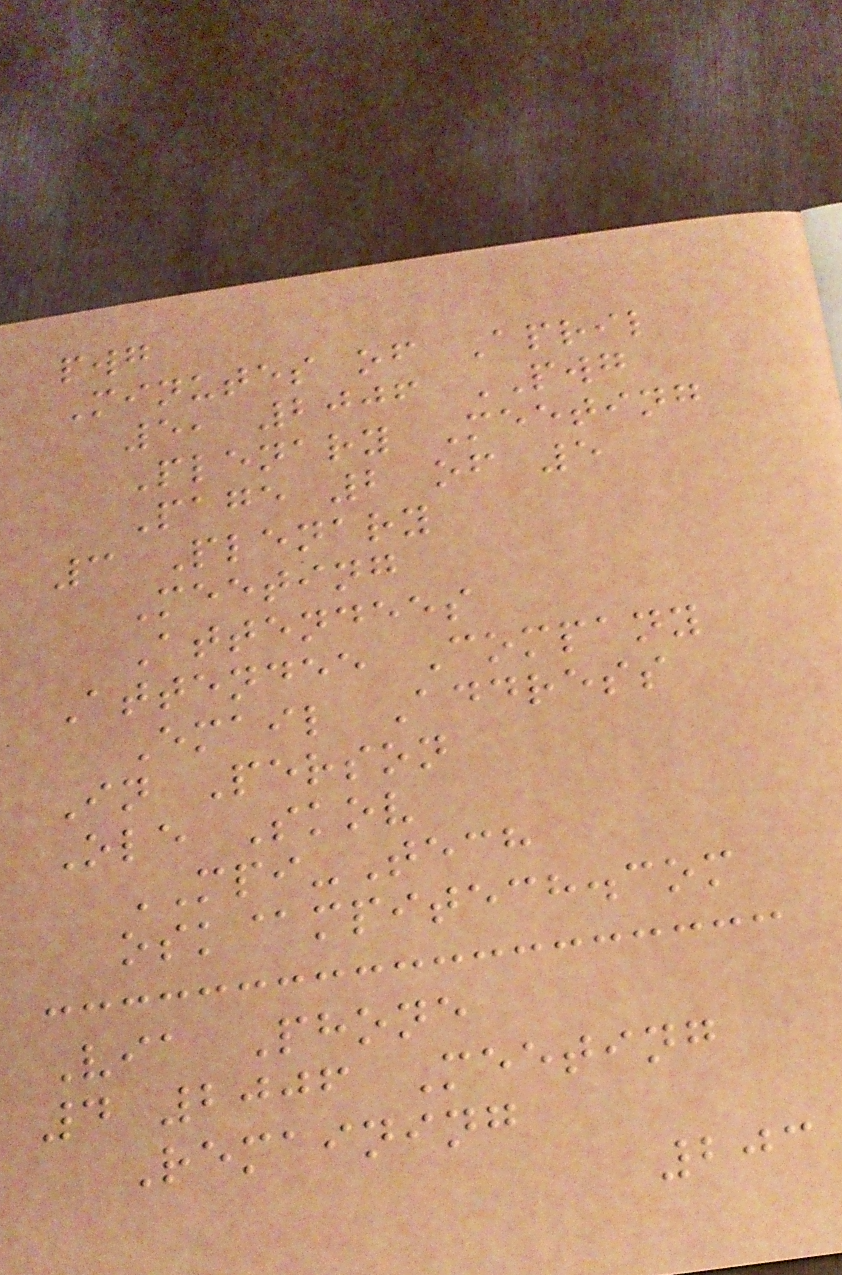pwg
Minutes of April
5, 2006 PWG
Plenary Meeting
Page 2 of 5
3 Plenary
Meeting
Attendees
Attendee Company
Email Address
In Person
Ole Skov
MPI-Tech
osk@mpitech.com
Via Phone
4 2006 Meeting
Remaining
203
